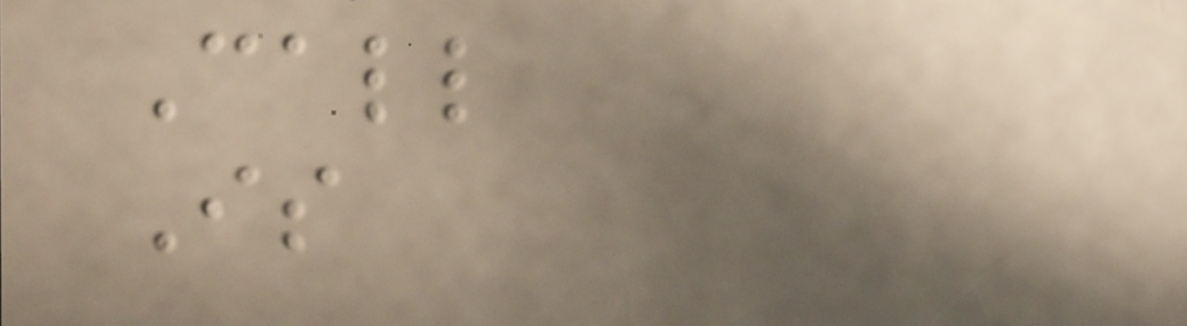Call
Is
